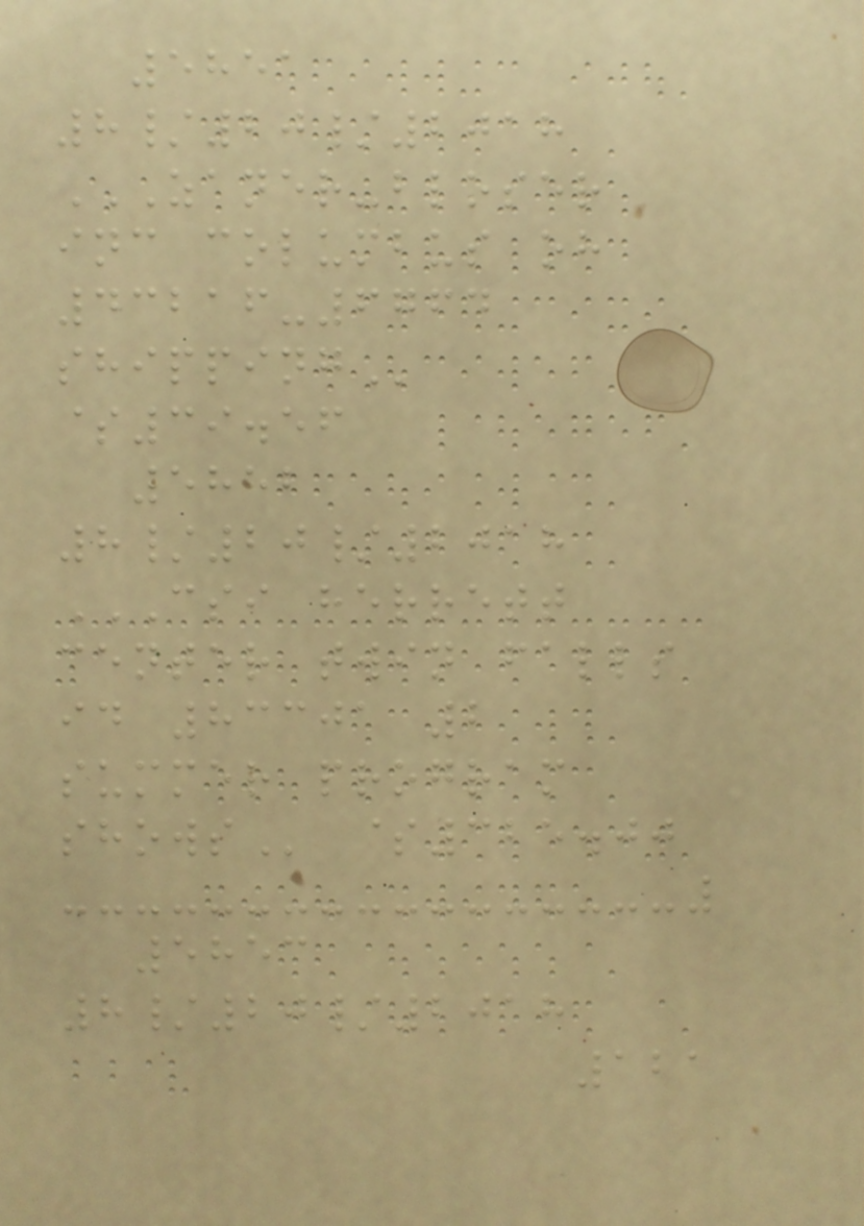5851
8/20/2018
ZANER-BLOSER
INC COLUMBUS OH
43216-6764
SHIPPING
$39.56
5852
8/20/2018
CSI HERRETT
CENTER TWIN FALLS
ID 83301 2
SUMMER PROGRAM
SHOWS $325.00
5853
8/20/2018
121
